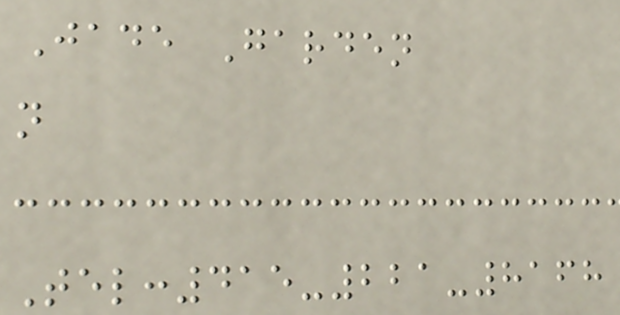Jade Garden
n
Tel:415-221-8168
